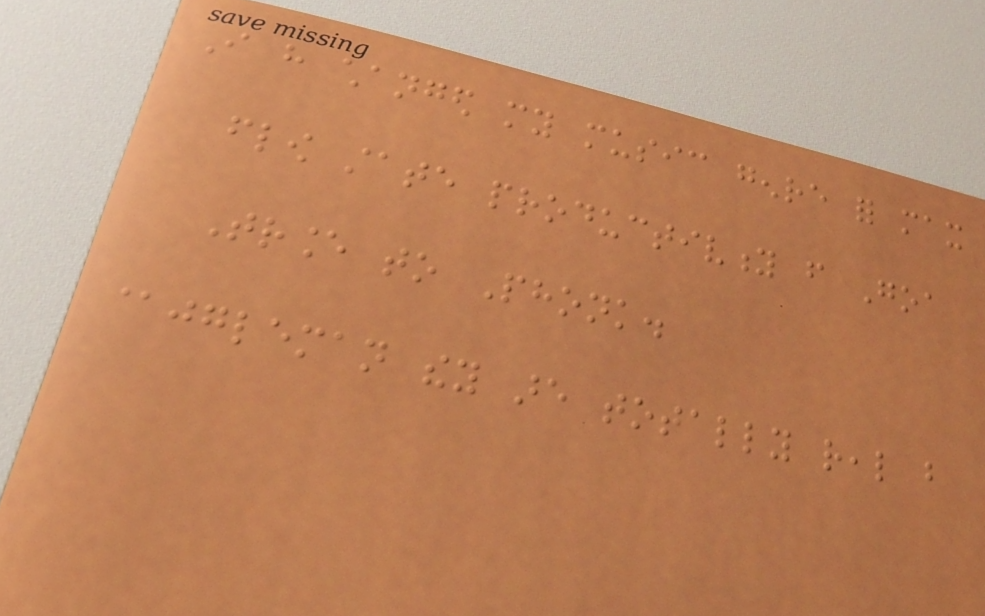I have changed my music genre for max
flow state productivity from Goa
Trance to Phonk.
@jgleman they are totally real but
